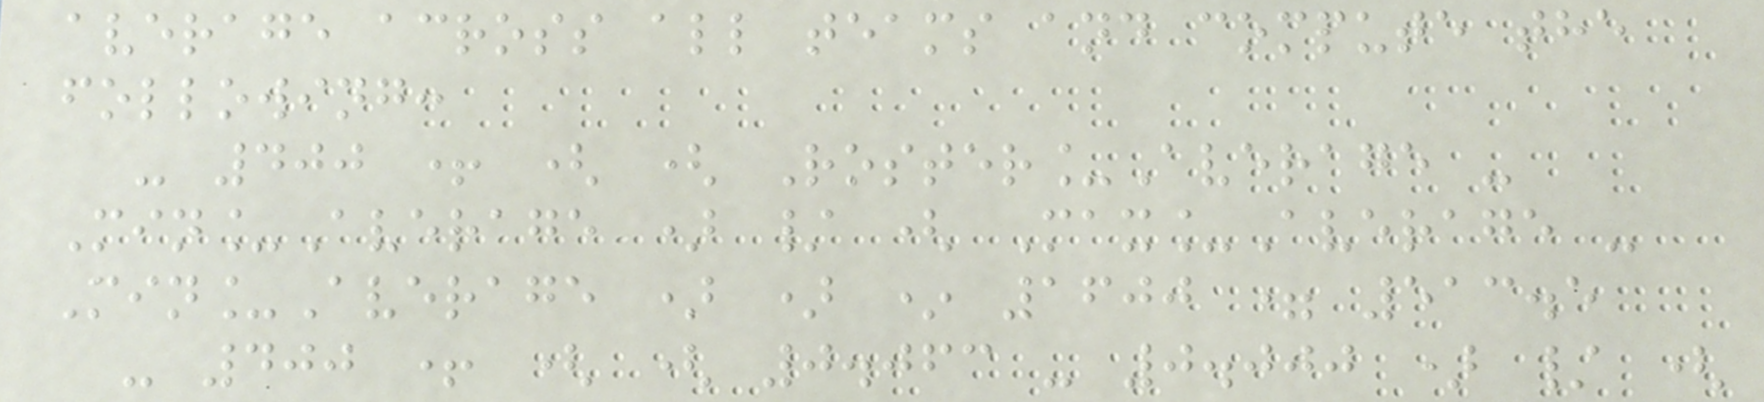average across all teams and compute the
following:
- 400 + ( ( Roster_Average -
Min_Average ) / ( Max_Average -
Min_Average ) ) * 1600 = 513.5
- 400 + ( ( 0.063 - 0.000 ) / (
